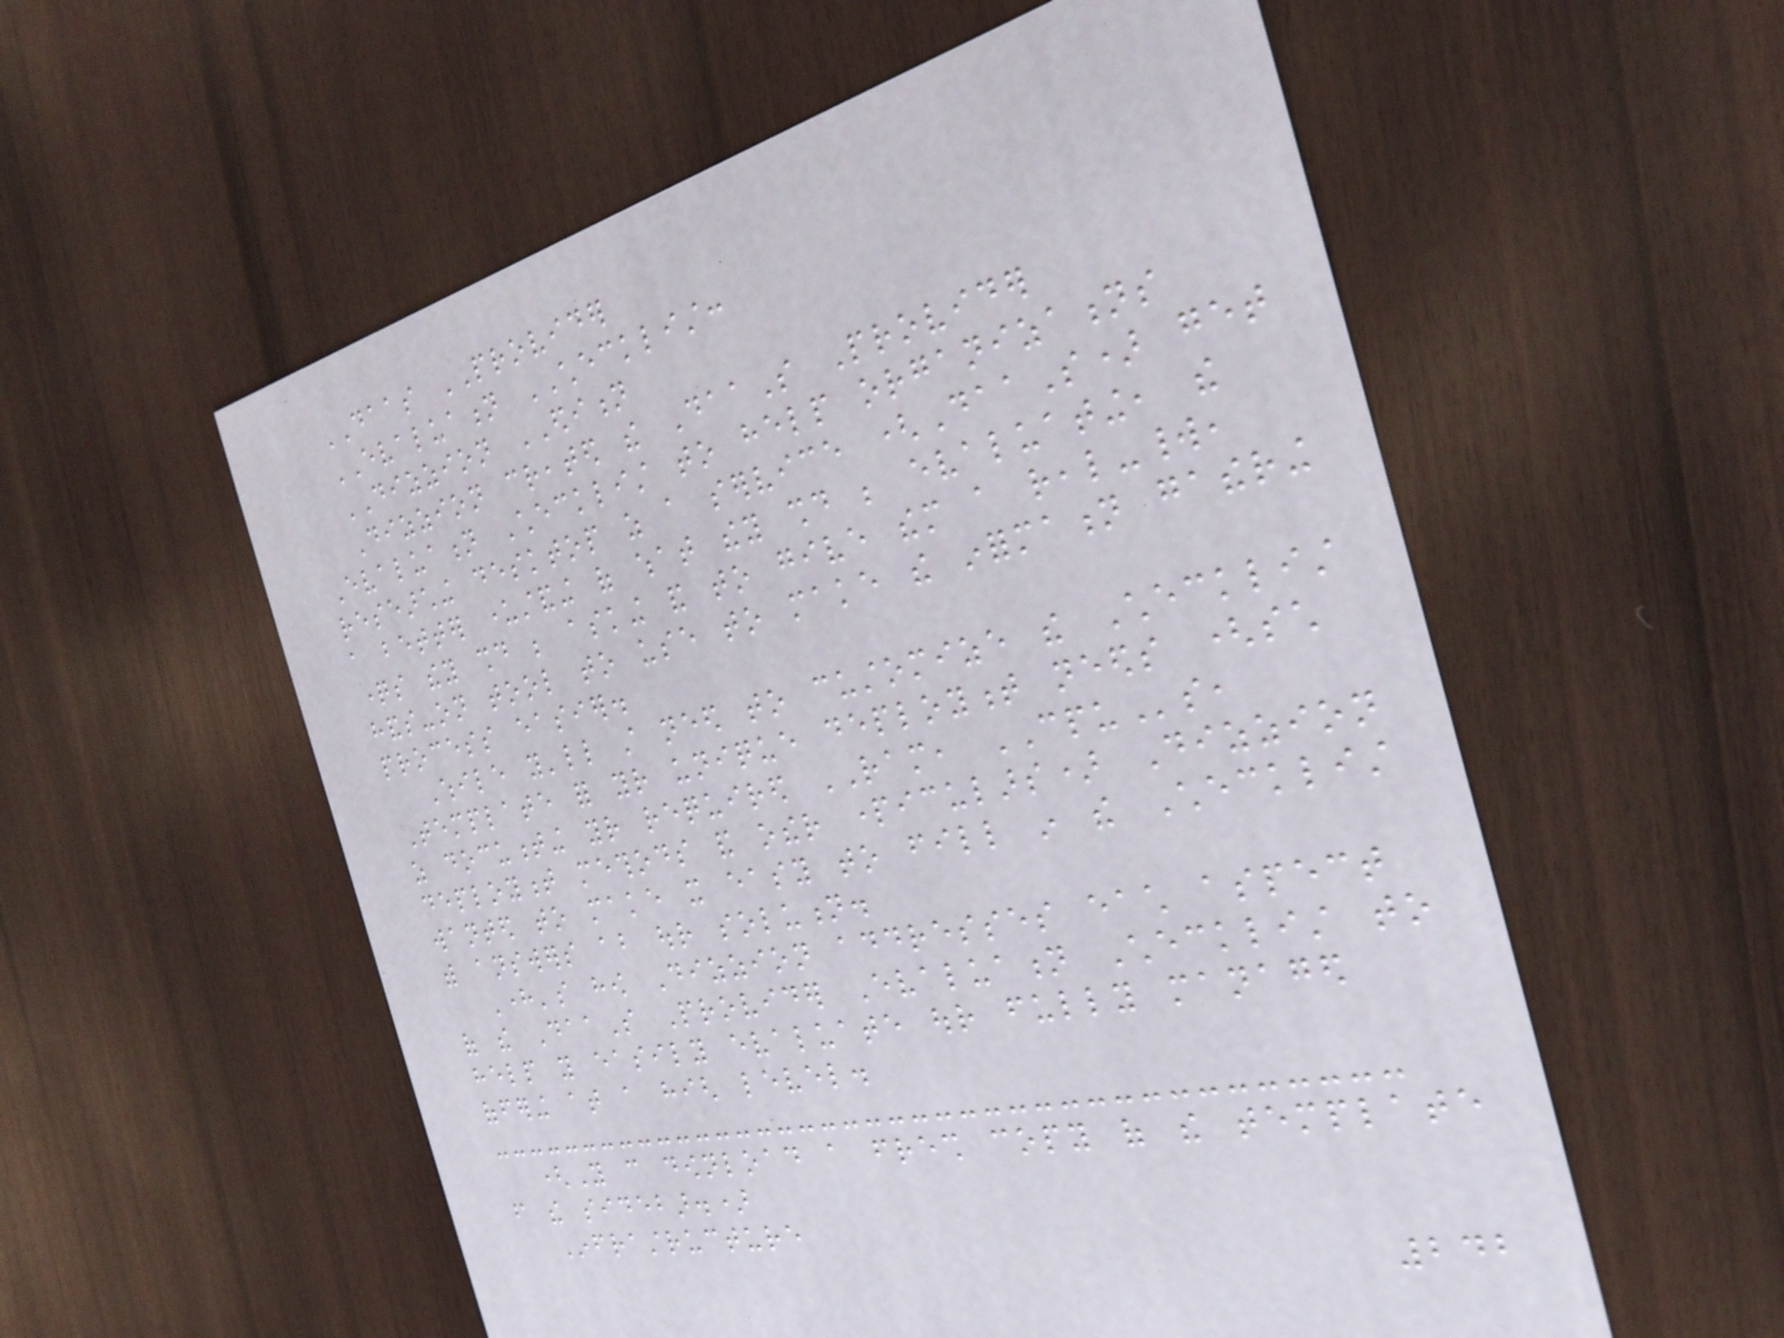DAAS PROVIDER
EVALUATION CHECKLIST:
DIZZION EDITION
Dizzion created the DaaS Provider
Evaluation Checklist to help organizations
researching desktop as a service (DaaS) get
a better understanding of what they should be evaluating, the
questions they should be asking and to give them a real-world,
hands-on tool to use to make the information gathering
process easier.
While you'll still need to customize the Checklist
Template for your unique deployment needs (such
as documenting your required RAM, CPUs,
deployment methods and other particulars) Dizzion
wanted to make it easy to fill in the Checklist
with answers about our solution.
Here's how Dizzion addresses each aspect
of the DaaS Provider Evaluation Checklist to
help you easily evaluate our fully managed
offering at a high level.
(You can download a fresh copy of the template
from the sidebar.)
Infrastructure
242
